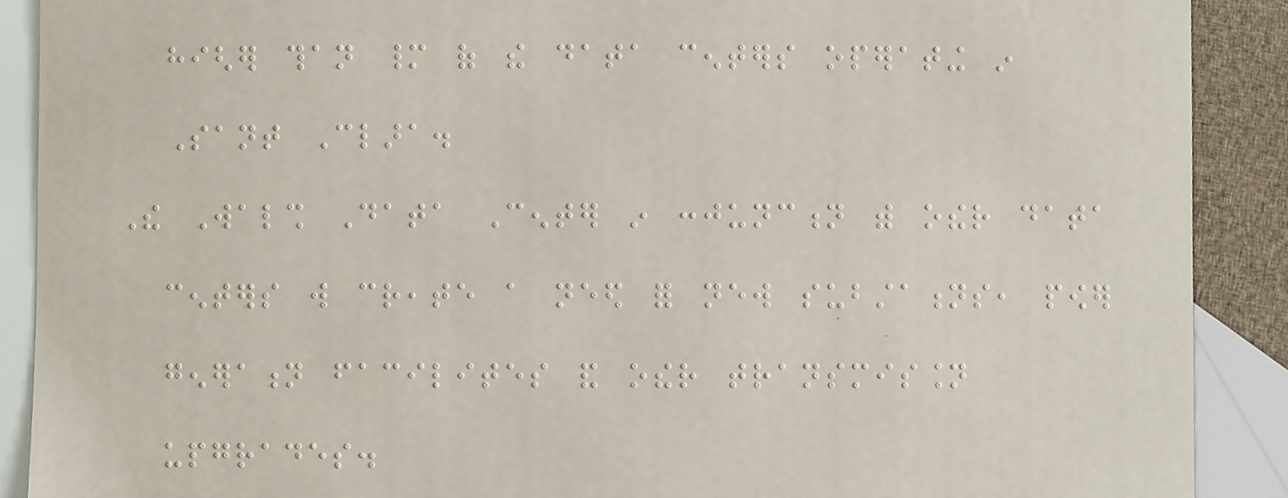higher than many of the data centers operating in
Sant Clara.
The Walsh Data Center in conjunction with other data
centers will create a need for new substations, power
generation facilites and other transmission
upgrades.
